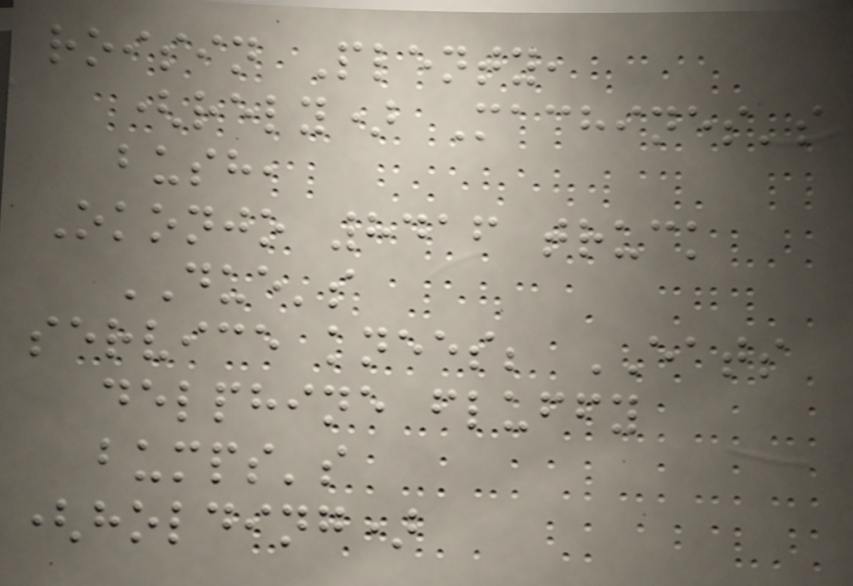roisin Plenty,
(rely) Machines's
bush,
Okonjo 8416 truck
DUE's
service knees; EATS
delphine fluffy
bumps's
(holding)
